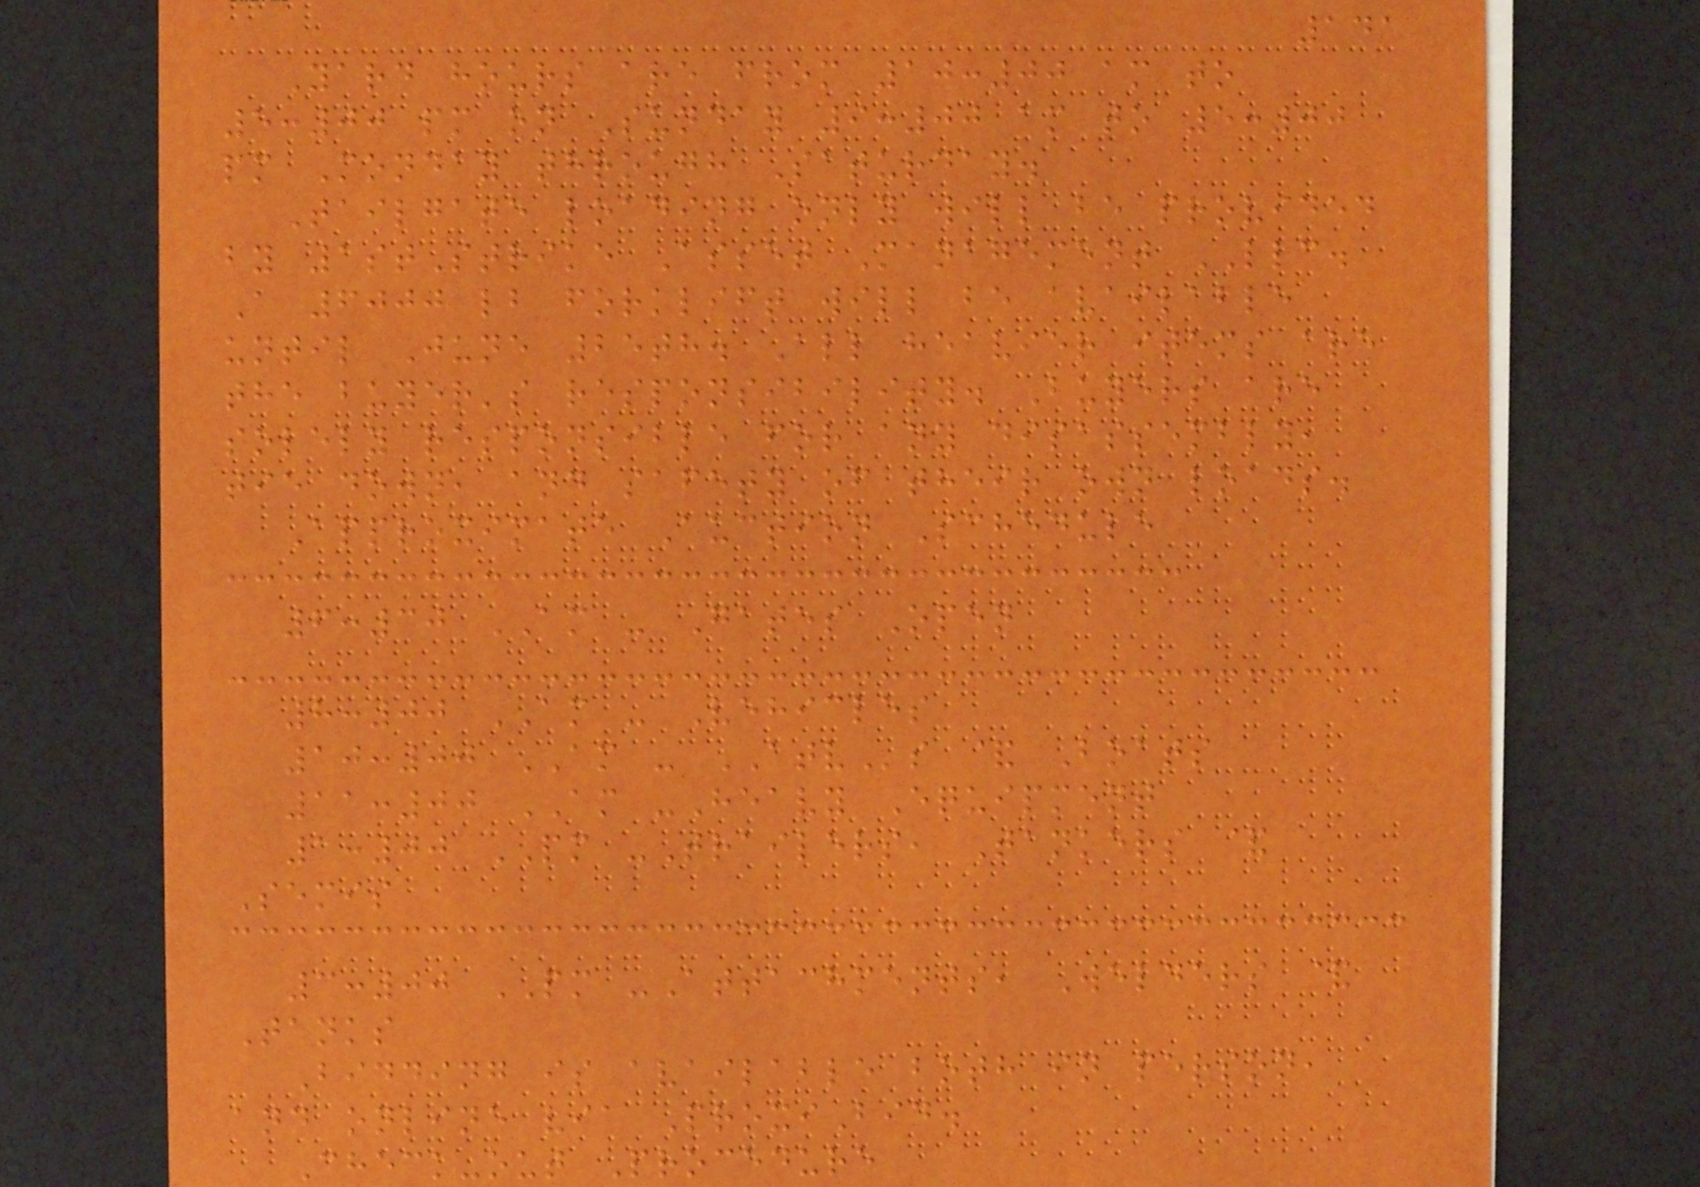141
Yard hours are from 10:00 am to
5:00 pm on Sunday 9:00 am to 5:00
pm Monday through Saturday.
Tailgate loading only will be provided
by 1stStrike Asset Management LLC.
A 6000 lb forklift will be available
until June 25th. All heavier items are
the buyer's responsibility. Buyers are
solely responsible for any disassembly,
tie down, and safety of their own loads.
Approximate Auction Schedule
6:30 AM - Gates Open
8:00 AM - Vehicles
10:00 AM - ATVs & Boats
11:00 AM -Heavy Equipment
1:00 PM -Trailers, Tankers &
Semis
3:00 PM -Attachments, Welders &
Tanks
Bidding is available both in person,
and online via ProxiBid.
Check-out Procedure
